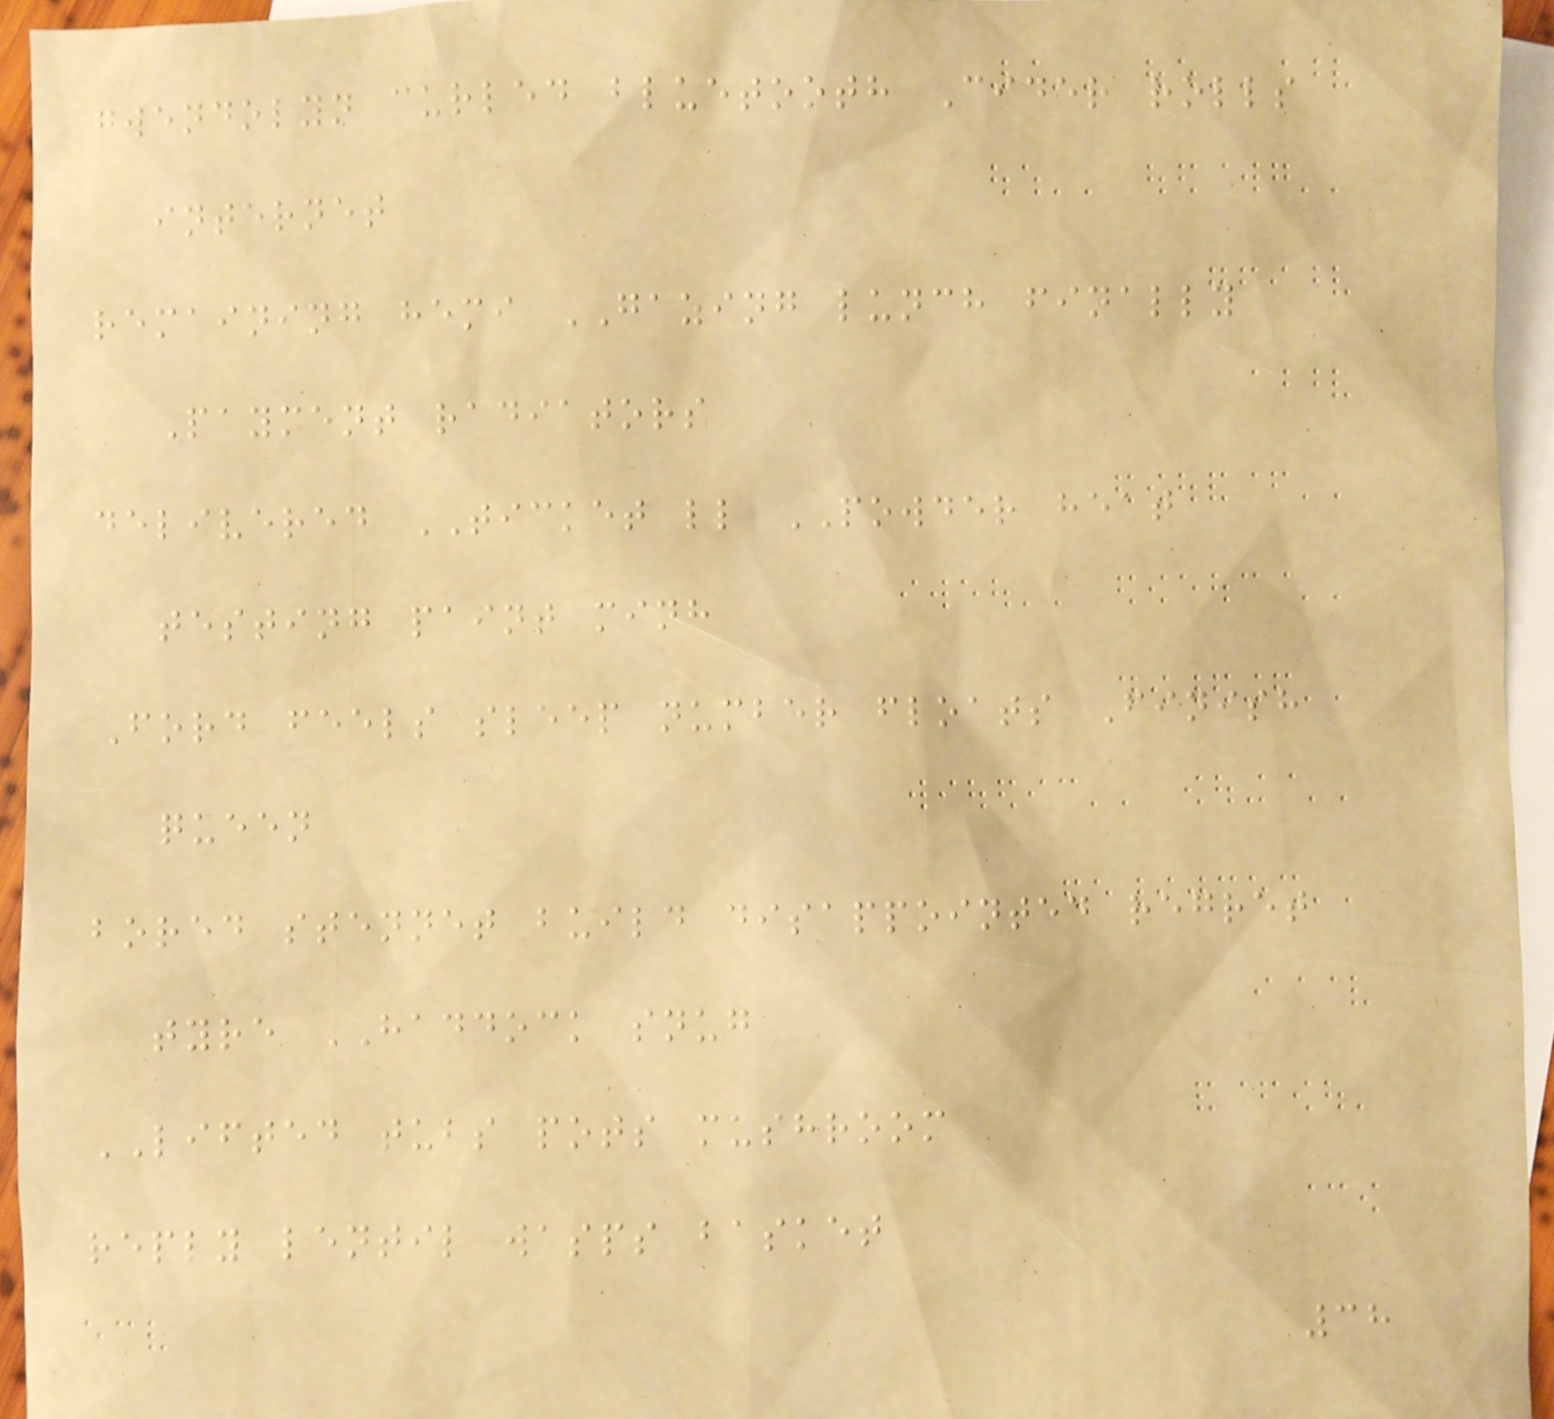gwendolyn curled bluetooth Cider rolls
internet
remaining hemi GAZING lunch finally
Payment radiators
delivered TICKET ll POWDER heat
testing paint minh
Ford feels sleep number floats Finish
queen
bored stennet build disappointed regret
tyre HADDOCK snug
LIFTED tubs pots mushroom
reply lentil wasps basket
38
